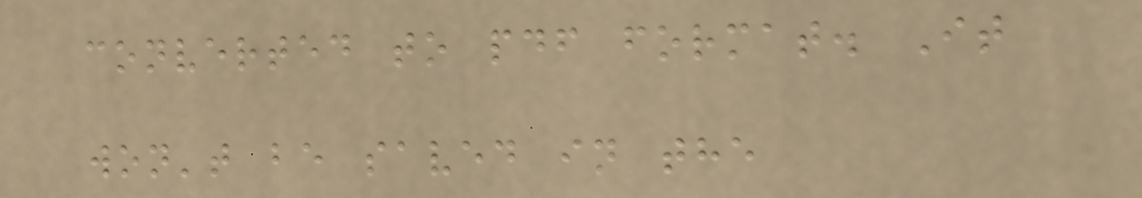converted to pdf format. It
won't be saved in the
